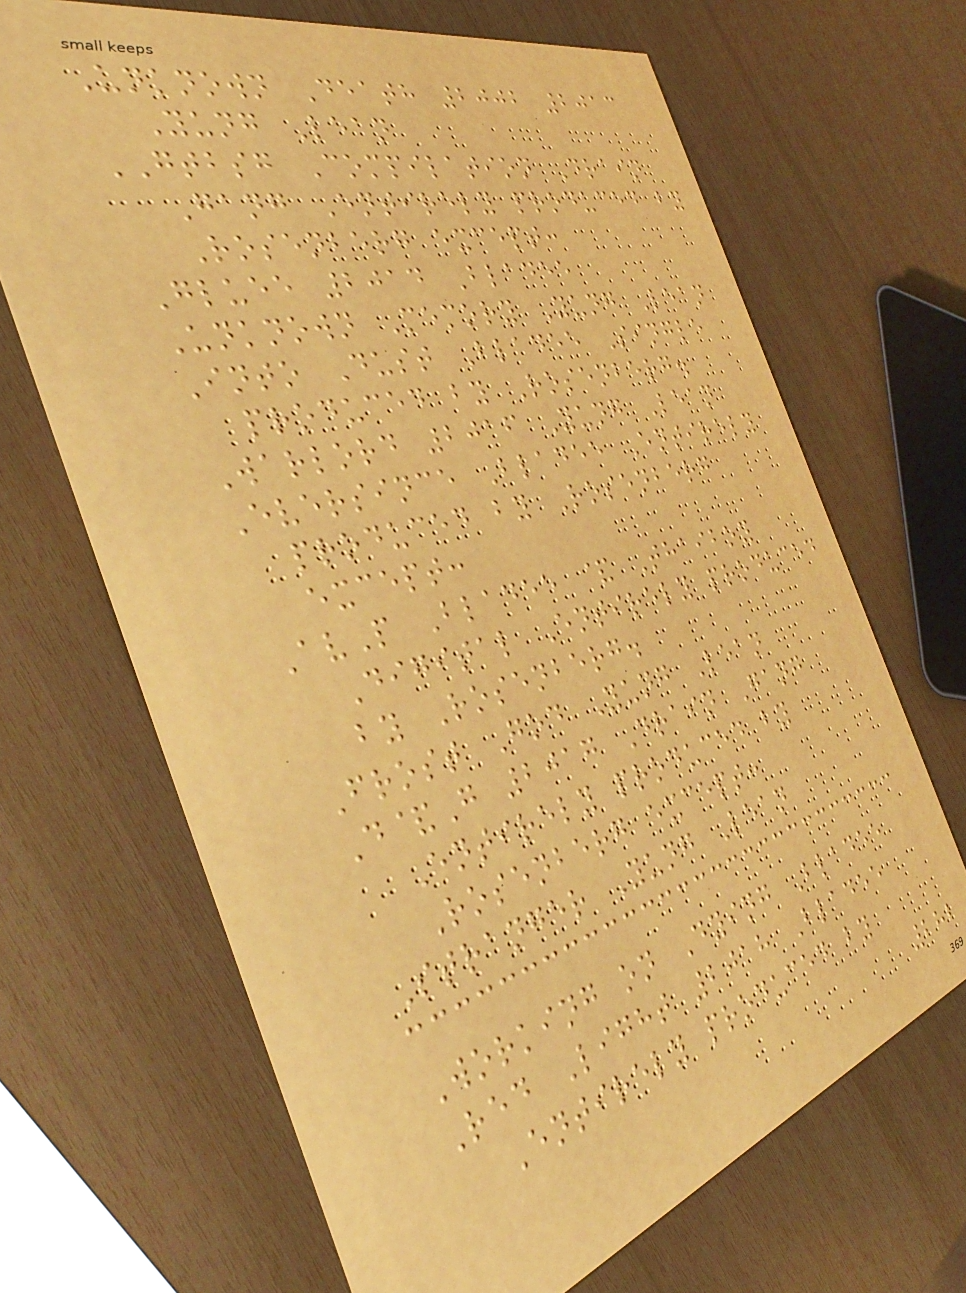Unknown Death 2002 2013
Yung Lean
GTBSG Compilation Drain
Gang Entirely produced by
Rosenberg except:
Gluee 2014 Bladee
Unknown Memory Yung Lean
Into Dust Bladee Single
produced by Rosenberg.
Warlord 2016 Yung Lean
Eversince Bladee Entirely
produced by Rosenberg
except:
AvP Bladee & Thaiboy
Digital Entirely produced
by Rosenberg.
Frost God Yung Lean
D&G 2017 Drain Gang
Entirely produced by
Rosenberg except:
Stranger Yung Lean
Working on Dying Bladee
Red Light 2018 Bladee
Entirely produced by
282
